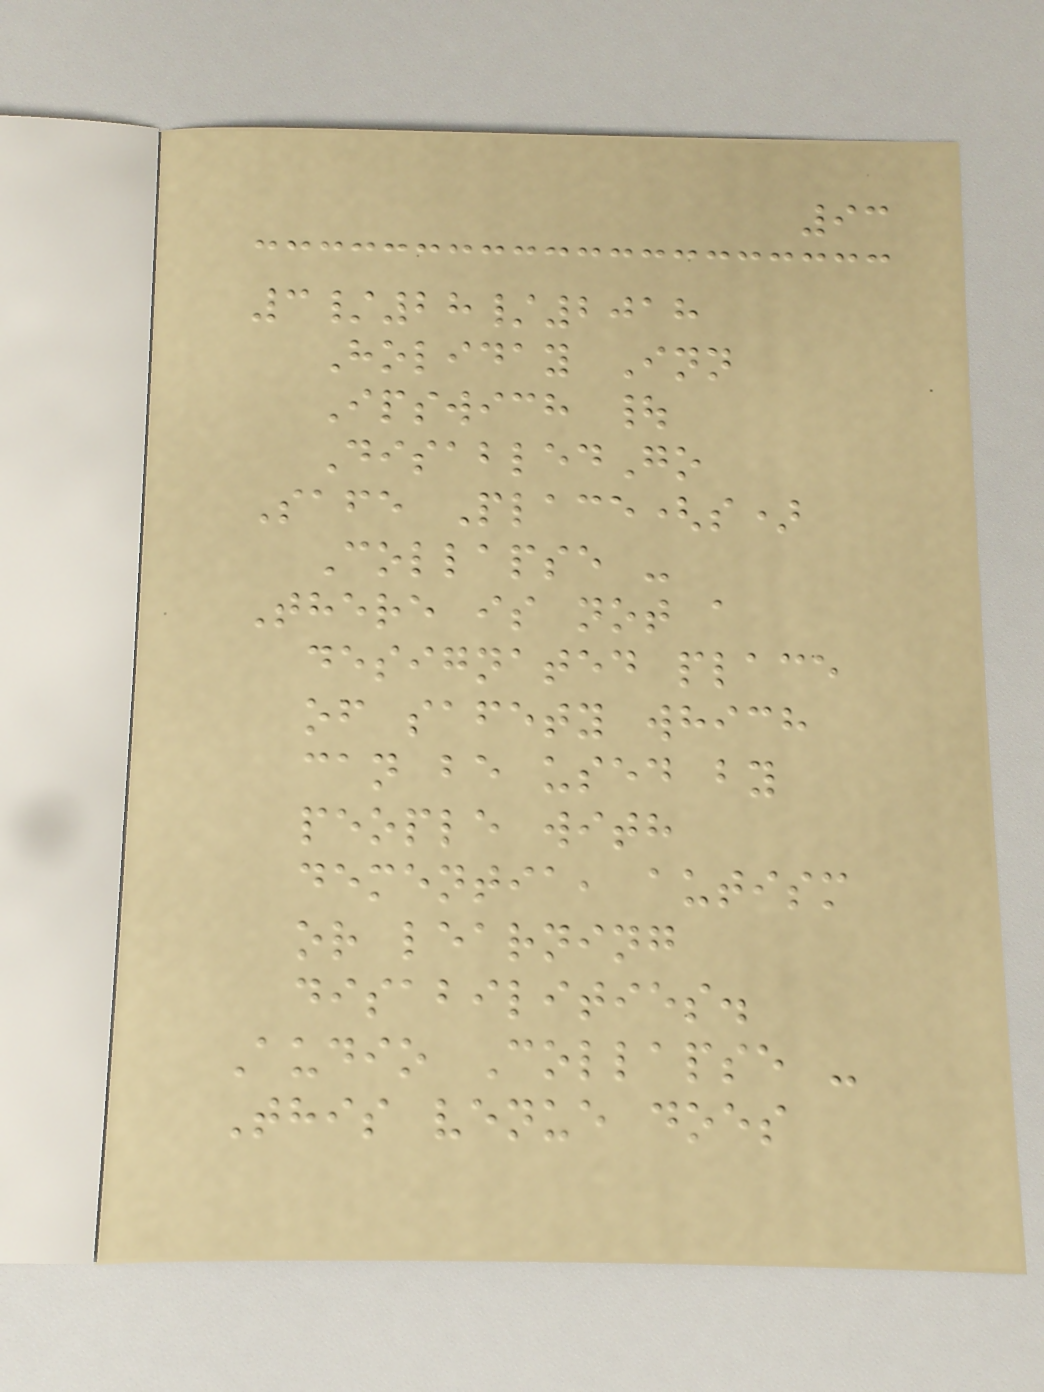93
3/28/2018
Holiday Inn
Ipswich |
DisabledGo
Safe Place(s)
Collapse -
There is not a
designated place
of safety which
can be used by
people with
dementia, autism
or learning
disabilities.
Audio Collapse -
This venue does
